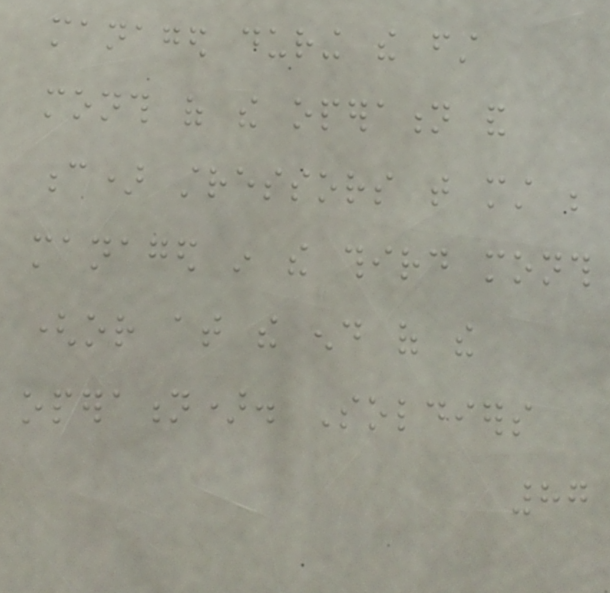managed during the first
month of the operation and
c) stressors that must be
managed in the third month
(or at the end of the
operation). Soldiers
87
